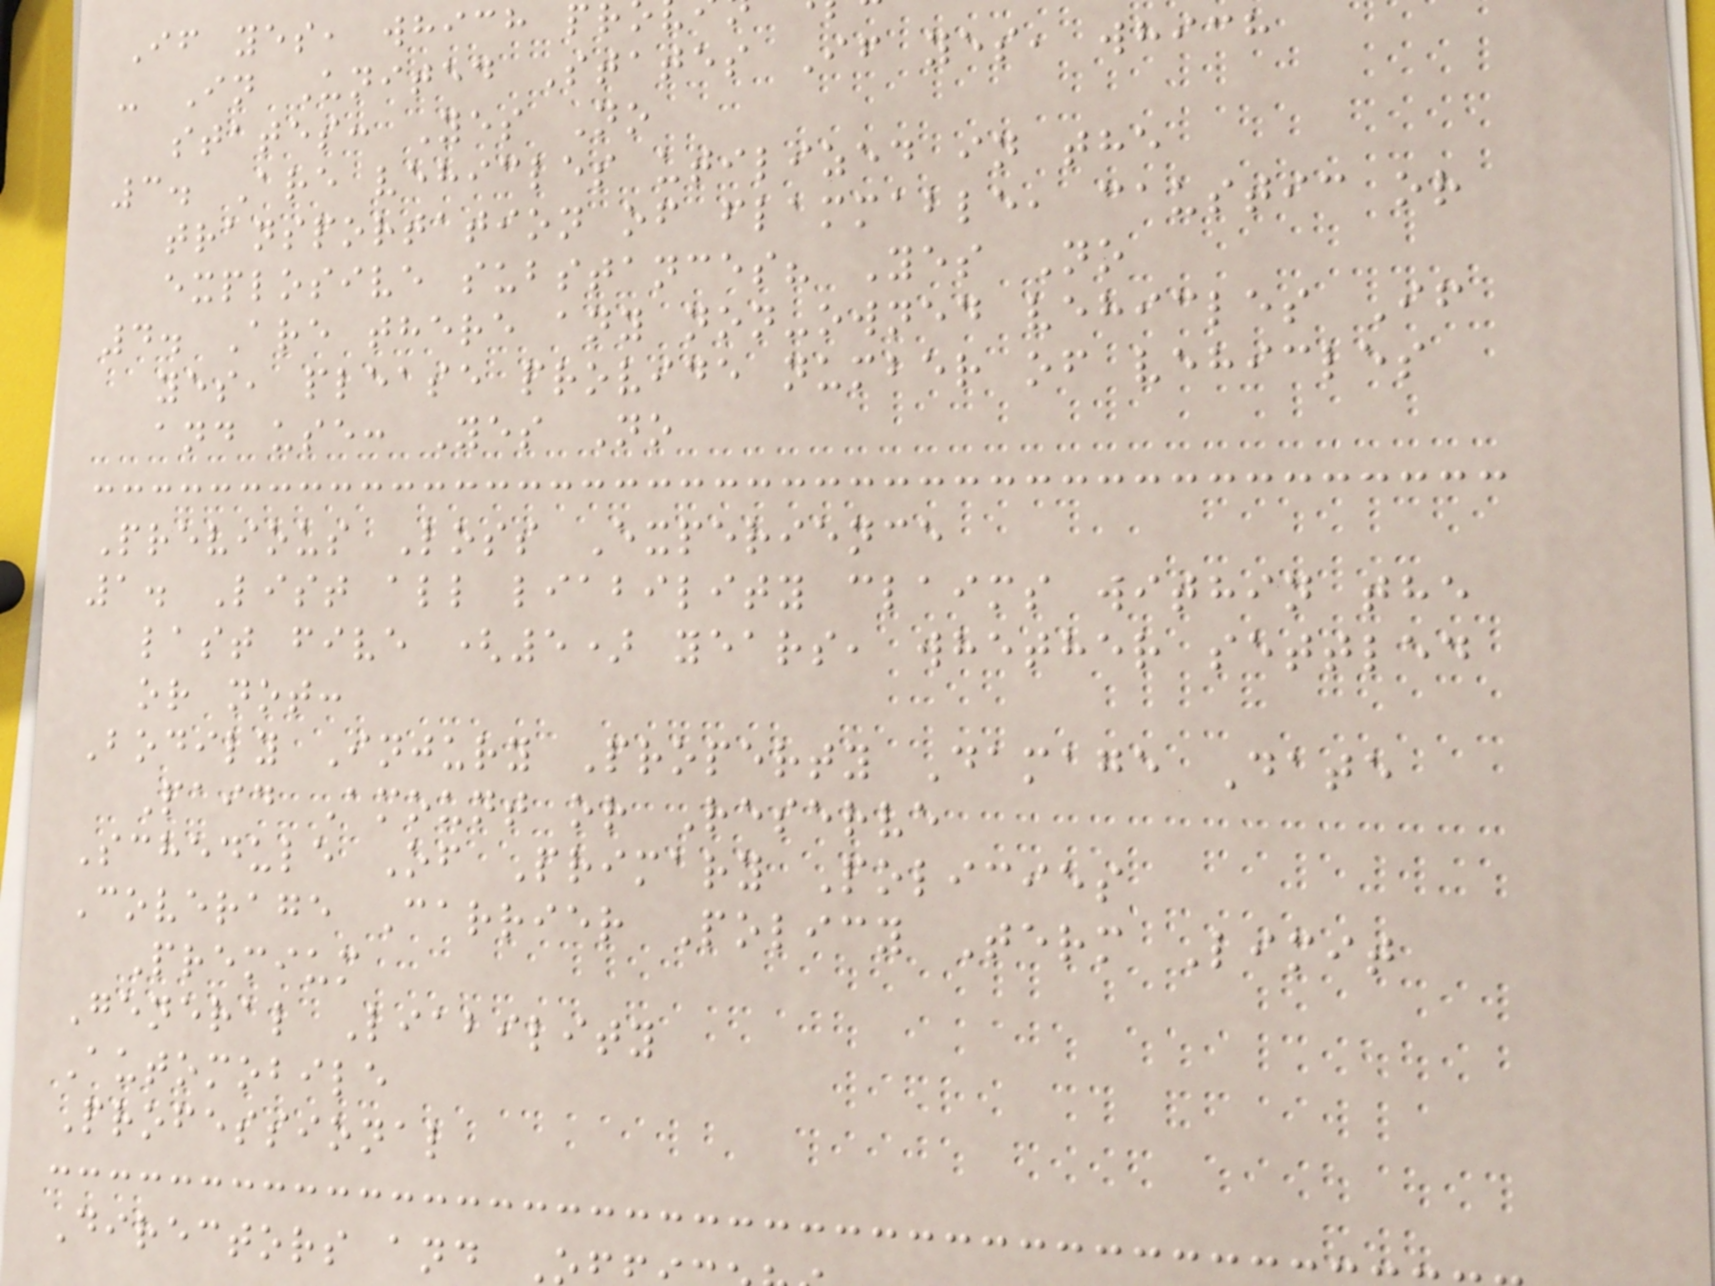If yes, which p
- In United States If yes, which
states: Yes No
3. Are vehicles utilized in the
transportation of flammable, caustic or
explosive substances? Yes No
4. Are there any non-owned vehicles If
yes, please provide number of vehicles
and use: Yes No
Previous Loss Experience
1. List all liability claims within the
last five (5) years, whether settled
or not:
Bodily Injury Property Damage Date
Paid Amount or Reserve
Schedule Of Primary Policies
Coverage Carrier Policy Term Limit
Premium
General Liability
Automobile
Professional
Directors and
